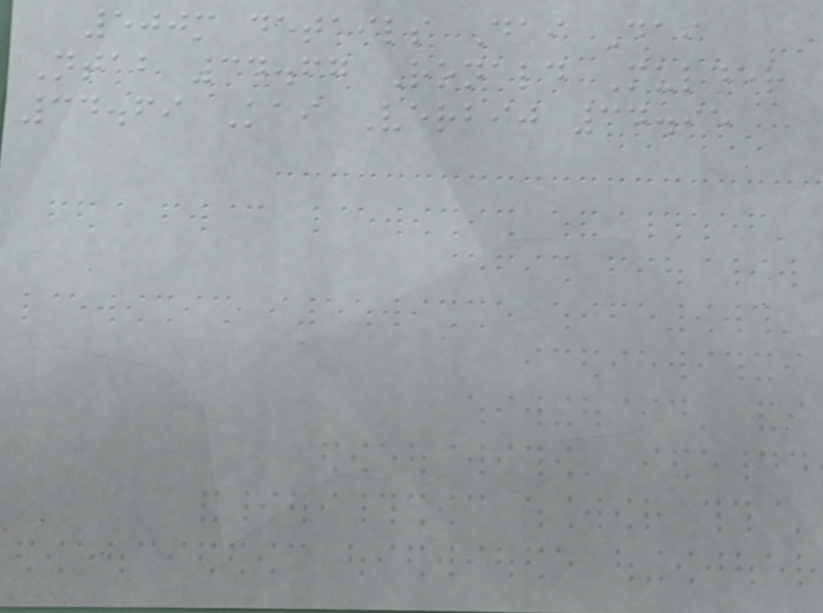500m details Dai Dai
Ntab 34.67 Ronald Mulder
34.69 Kai Verbij 34.95
